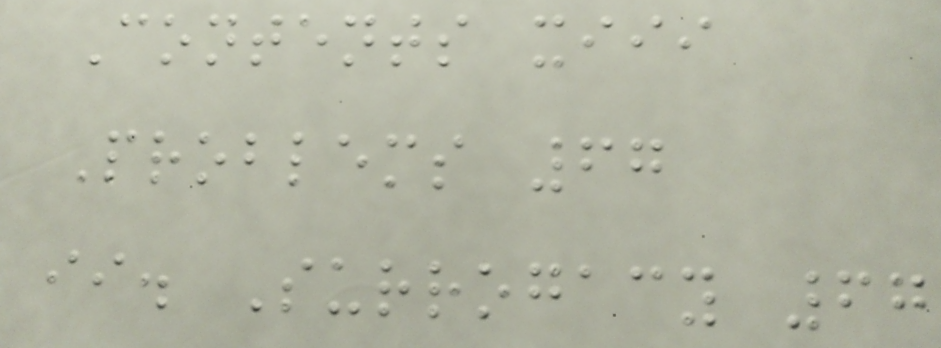Contents xiii
Problems 67
ii. Surrogacy 67
